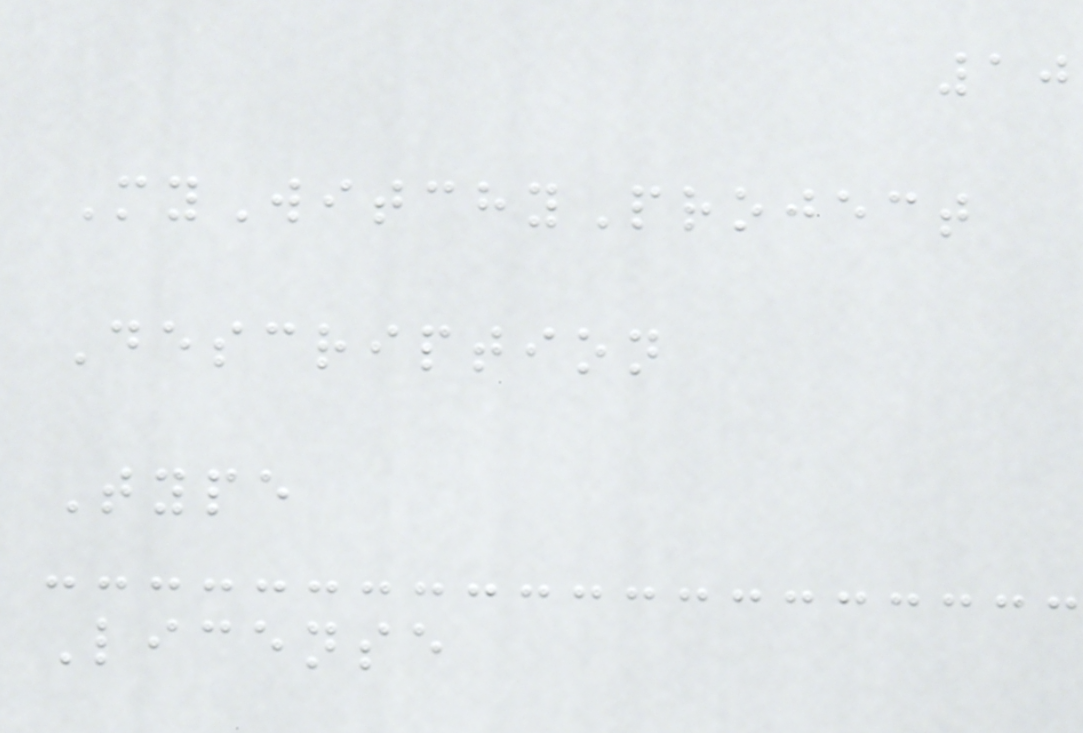10
MyWitchyProject
Description
Type
License
